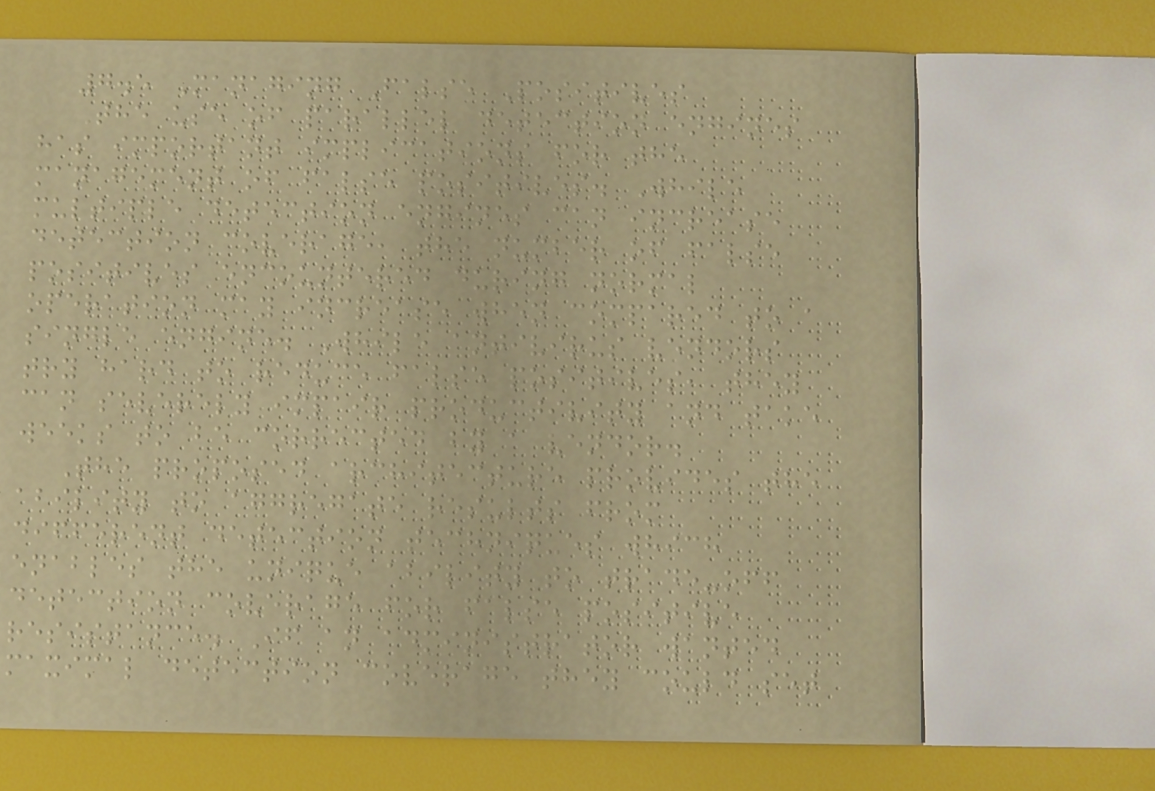7.5 Managing False Positives
The use of parallel detection engines
has important implications for the
management of false positives. While
multiple detection engines can increase
detection coverage, the number of false
positives encountered during normal
operation may increase when compared to a
single engine. While antivirus vendors
try hard to reduce false positives, they
can severely impair productivity and take
weeks to be corrected by a vendor.
The proposed architecture provides the
ability to aggregate results from
different detection techniques which
enables the unique ability to trade-off
detection coverage for false positive
resistance. If an administrator wanted
maximal detection coverage they could set
